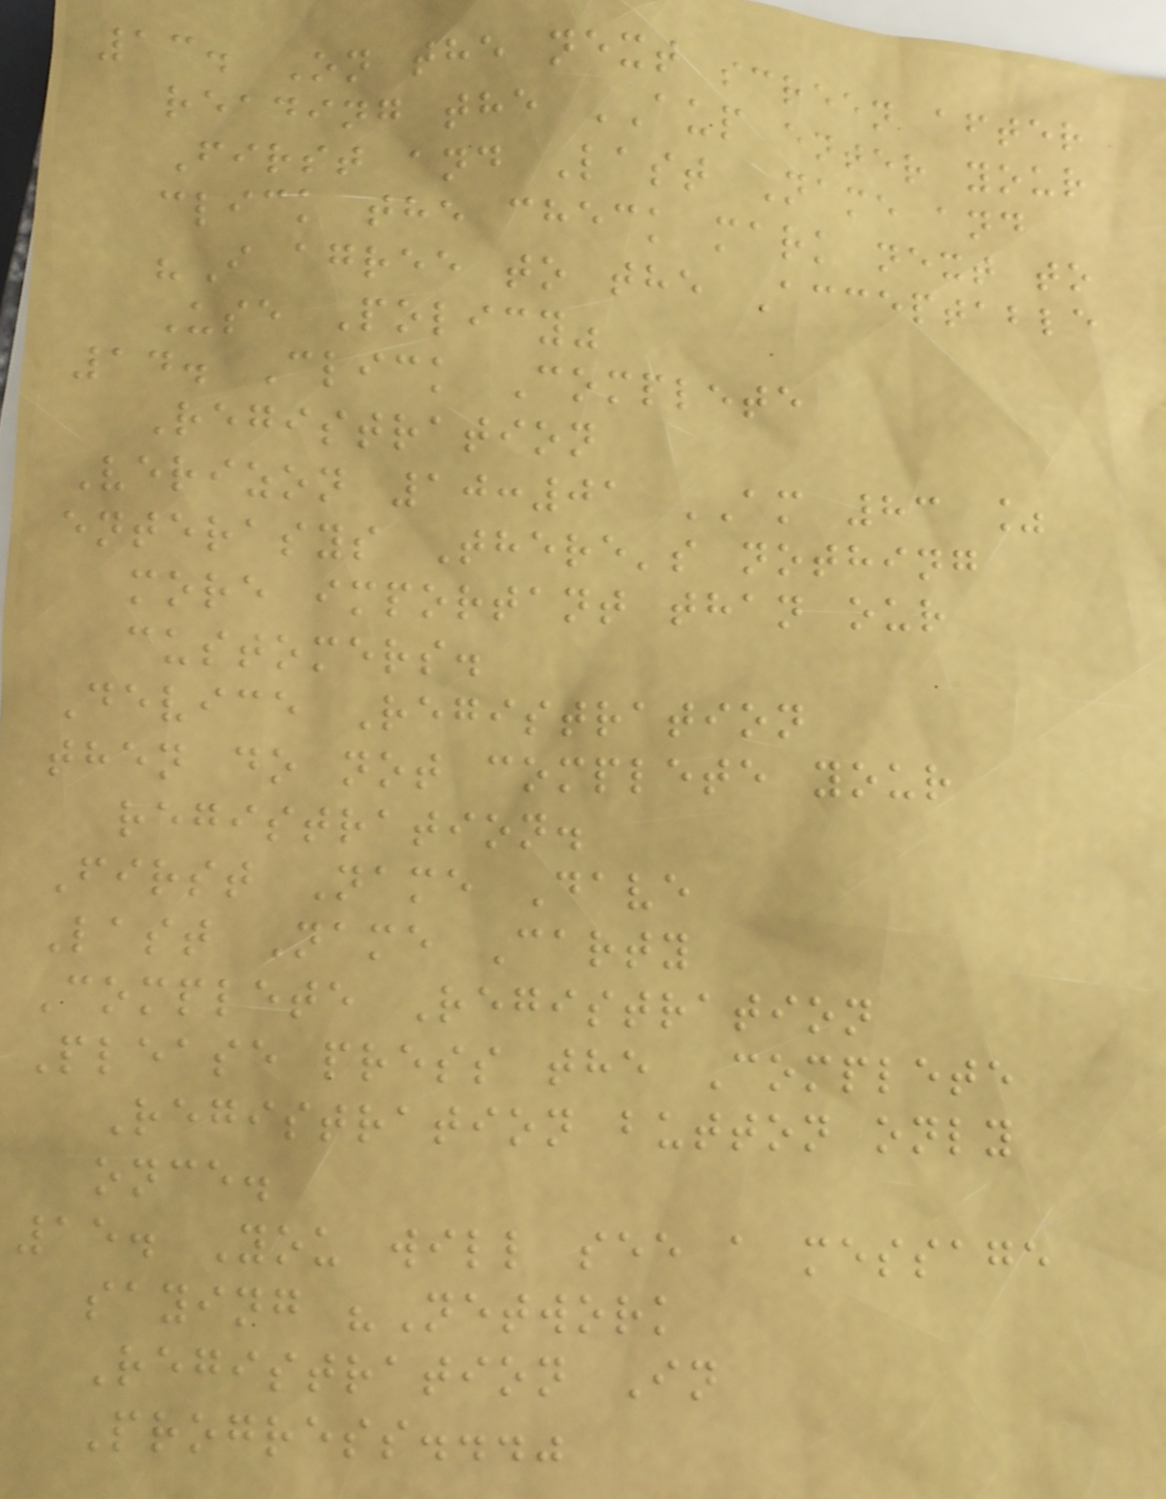13. On the next screen after
reading the AUP enter your
First and Last Name and
click the check mark next to
"I agree to the Acceptable
Use Policy"
14. Click Complete
Registration
Verizon 10:01 AM 83 %
enterasys There's nothing
more important than our
customers.
Device Registration
then do not complete your
registration.
First Name Dave
Last Name Carty
Complete Registration
Please press the Complete
Registration button only
once.
15. You will see a message
saying "Network
Registration In
Progress..."
